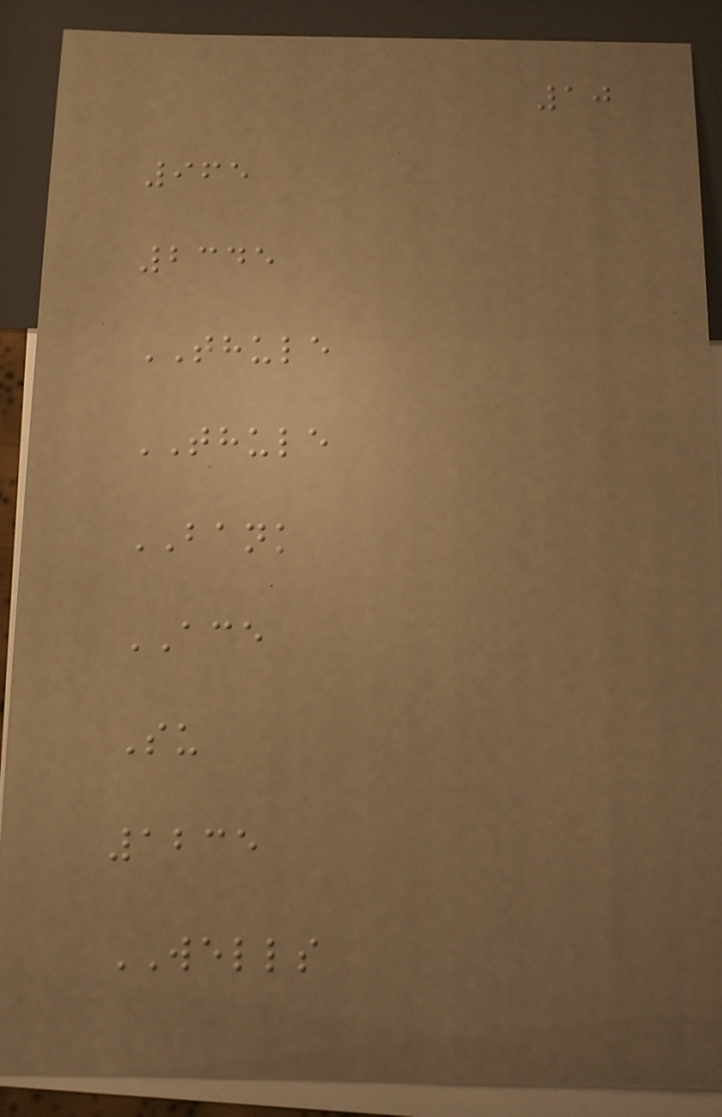10
965
2345
THULE
THULE
BANK
ACE
Su
1235
WELLS
